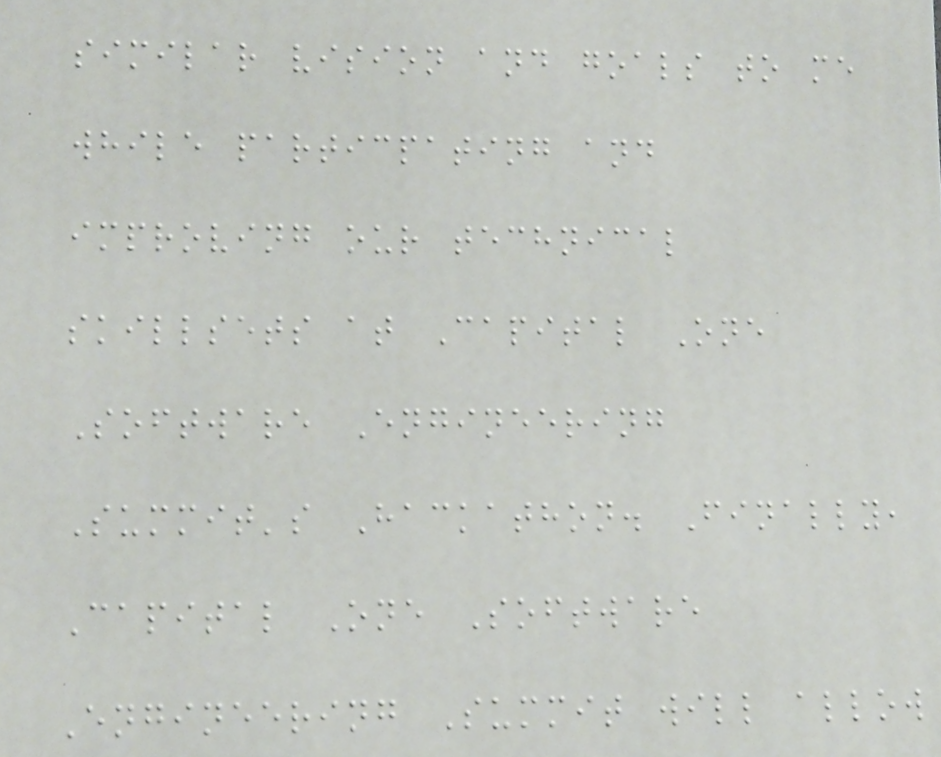similar vision and goals to me
while particpating and
improving our technical
skillsets at Capital One
Software Engineering
Summit's Hackathon. Finally,
Capital One Software
Engineering Summit will allow
